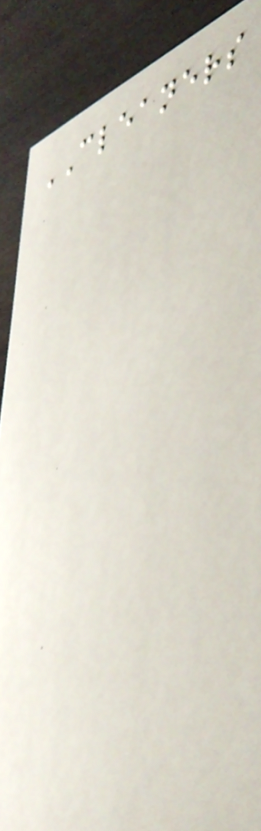CLEANERS
